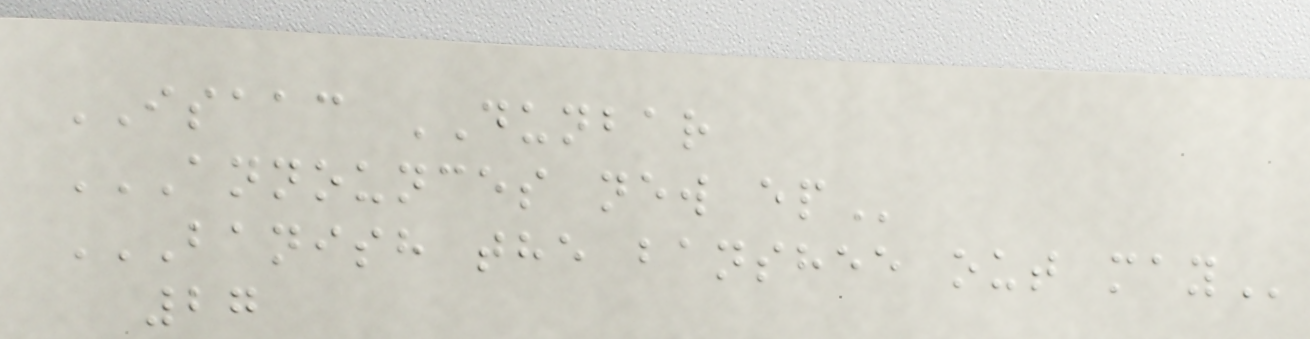ISAAC DUNBAR
ANNOUNCES NEW EP
BANISH THE BANSHEE OUT MAY
27
